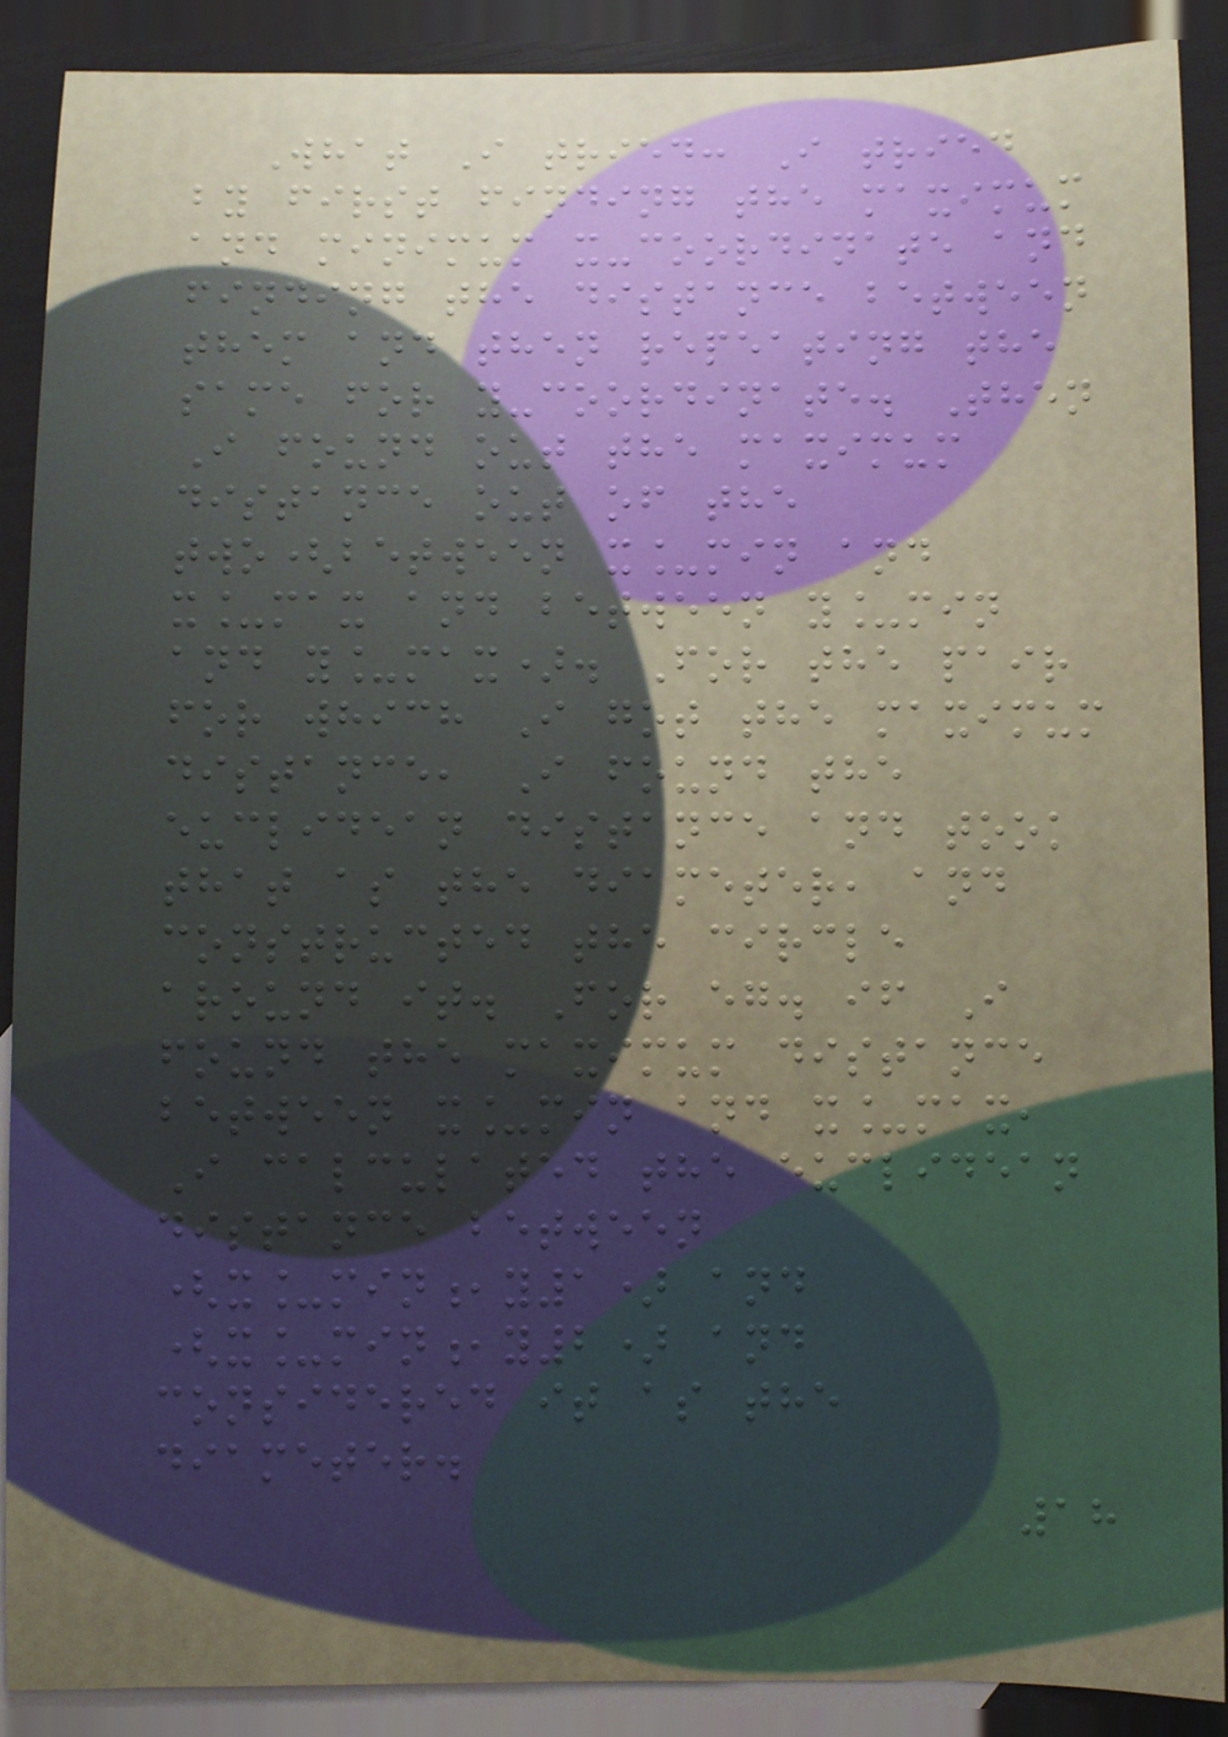What I tried: I tried
by first finding the maximum
and minimum x-coordinate and
finding the distance between
them and then repeating the
same for y-coordinate. Then
I found out the maximum
distance out of the
two(between x_min and
x_max and between y_min
and y_max). For the pair
for which I got the maximum
distance, I found the
euclidean distance and took
that as the diameter, and
constructed the circle
around it. For eg. if I
found the maximum distance
between x_min and x_max,
I calculated the euclidean
distance between
(x_min,y1) and
(x_min,y2) and
considered it as the
diameter.
18
